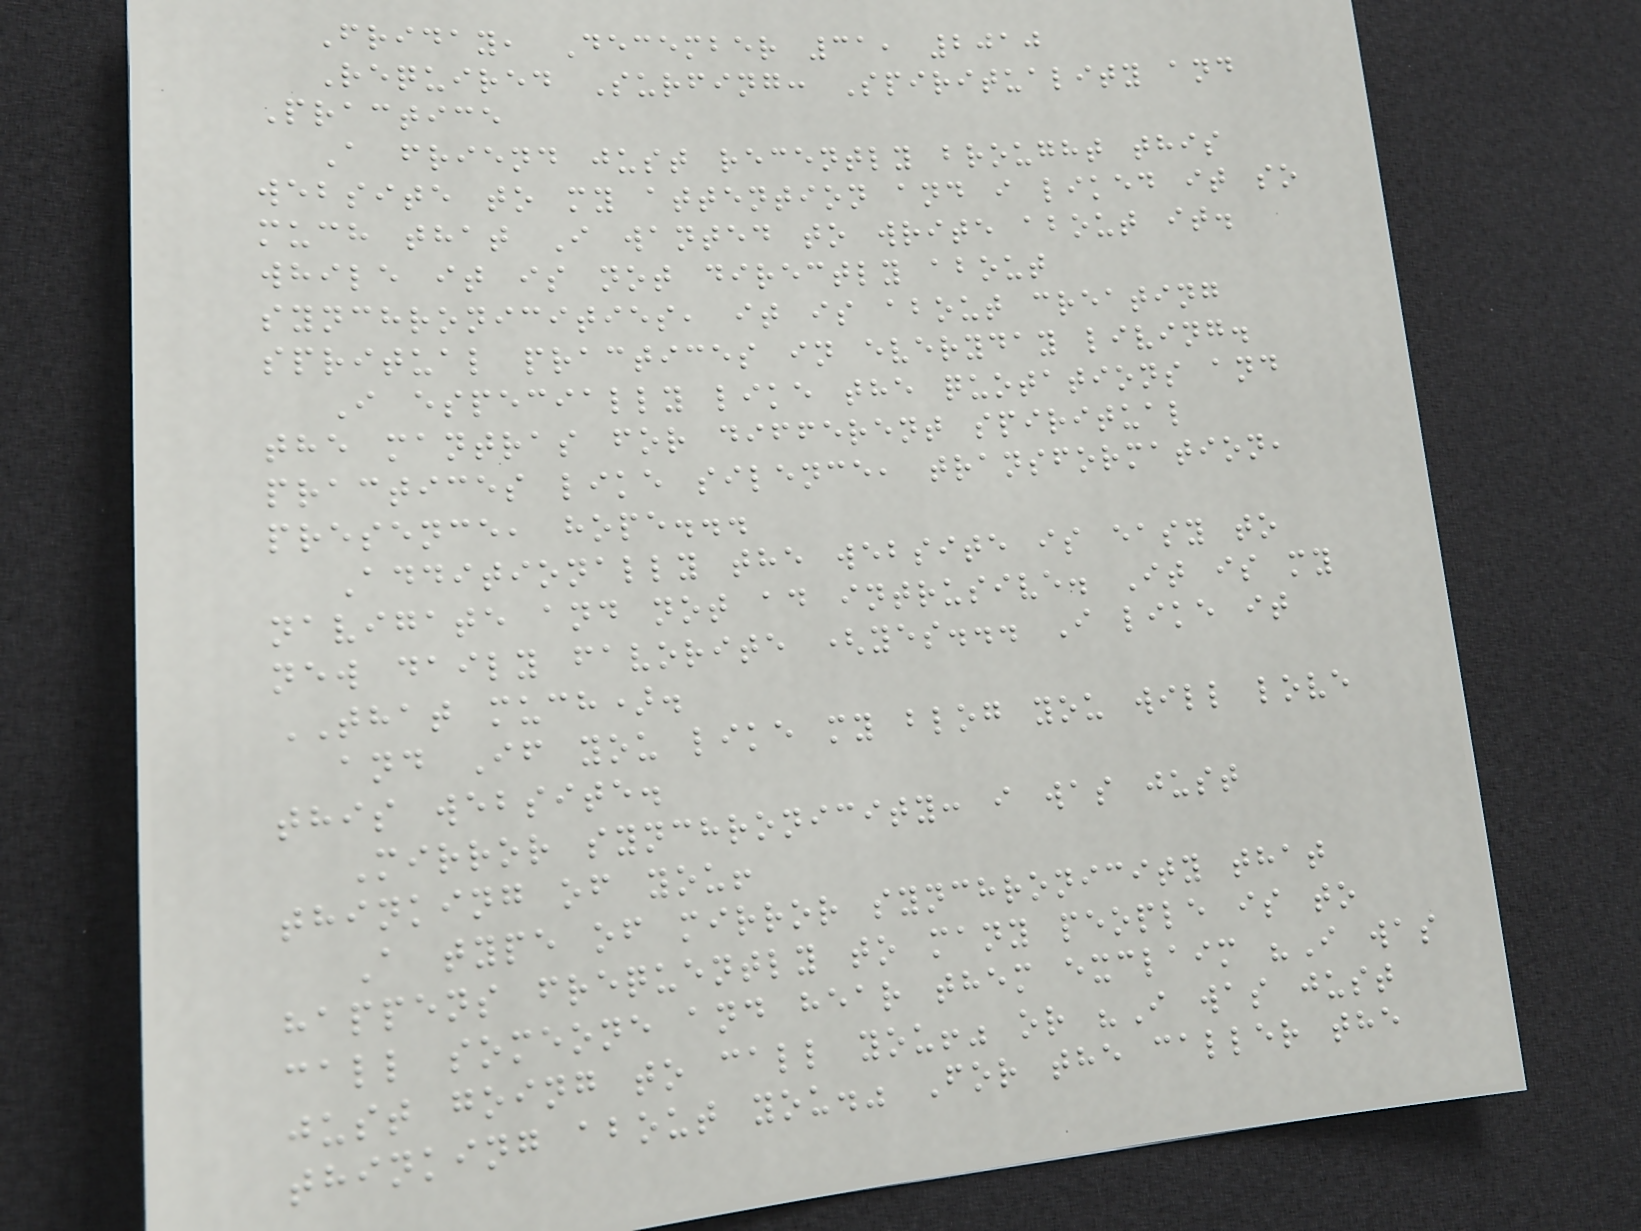Friday, December 31, 2010
Required Surfing: Spirituality and
Practice
A friend just recently brought this
website to my attention and i liked it so
much that I wanted to write about it.
while it is not directly about
synchronicities, it is about creating
spritual practices in everyday living.
I especially like the quotations and
the mantras for different spiritual
practices like silence, transformation,
presence, hope...
Additionally the website is easy to
navigate and not ad intrusive. It is my
new daily favorite (yes... I like it
THAT much).
and If you like my blog you will love
this website.
Mirror synchronicity: i was just
thinking of you!
A type of mirror synchronicity that
happens frequently to many people is to
call someone and hear them exclaim "I was
just going to call you!" or "I was just
thinking about you." For the caller the
